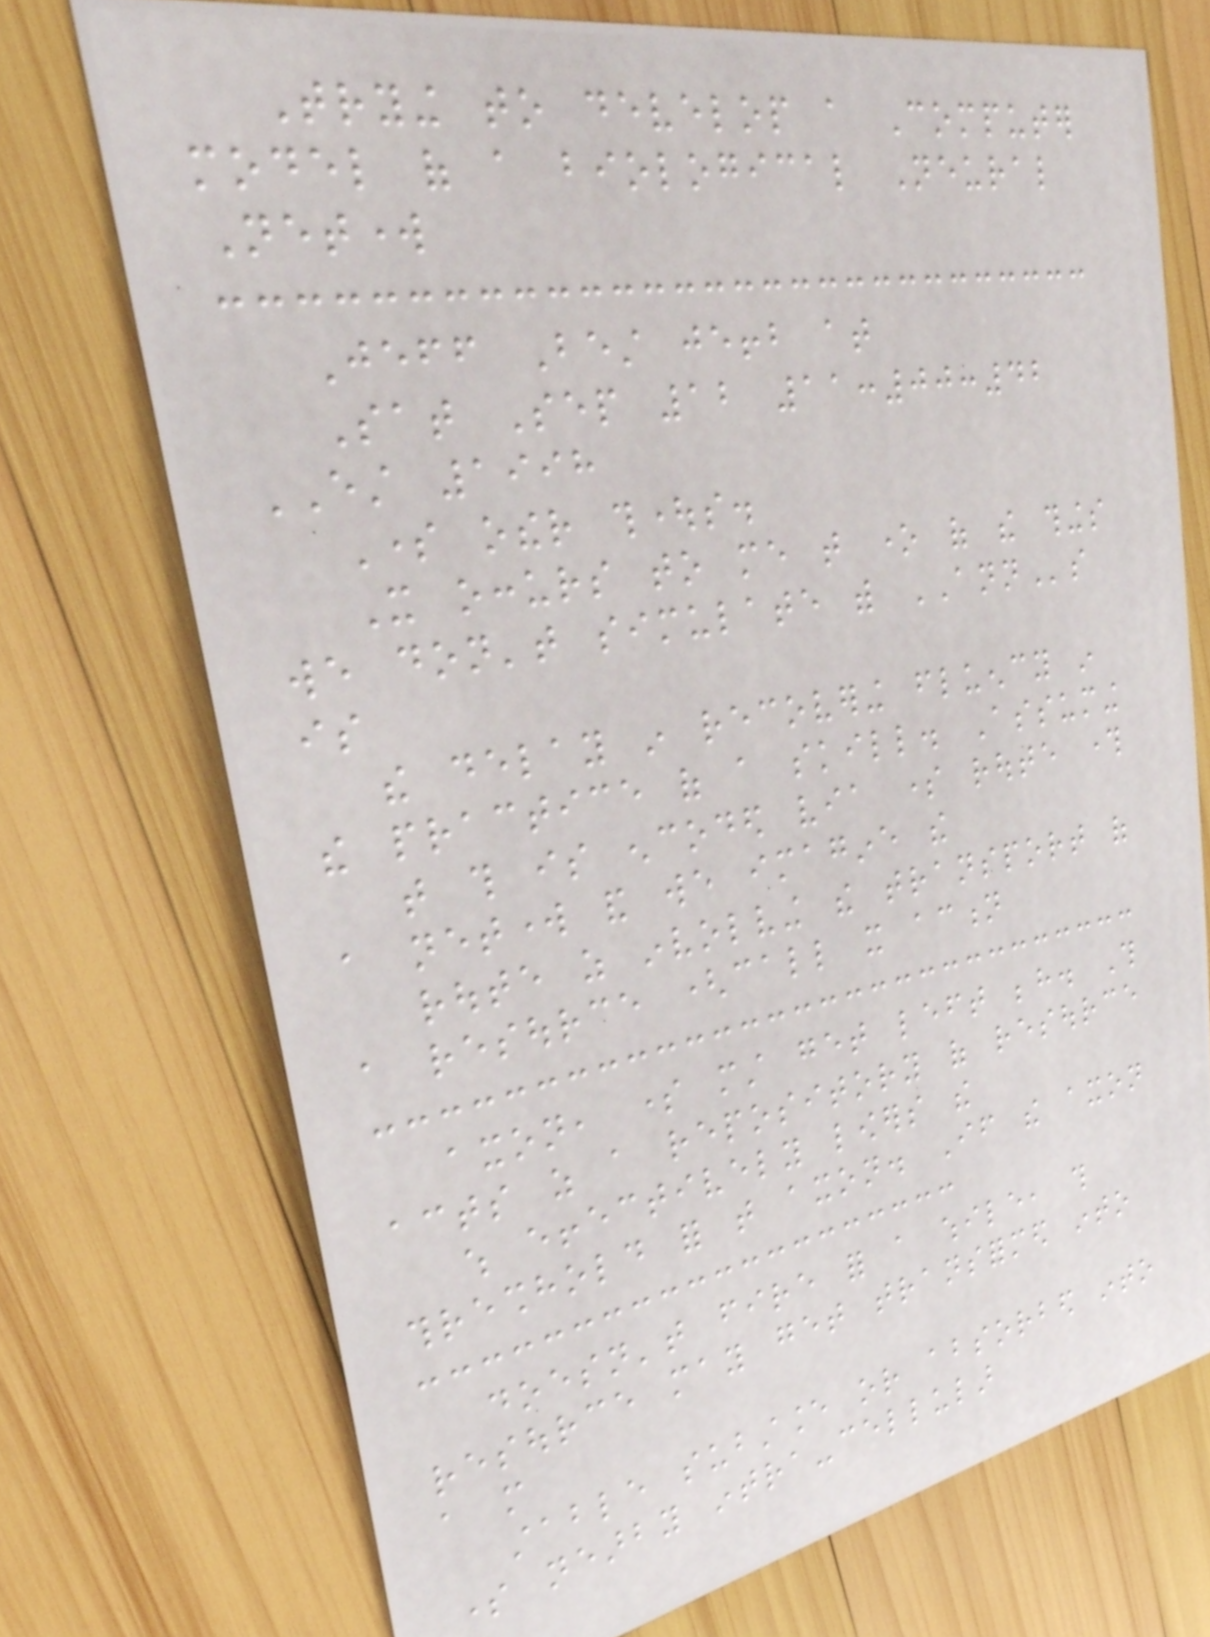Trying to develop a Computer
model of a biological Neural
Network
Jeff Best jeffb at
Sat Sep 12 11:00:42
EST 1998
Some other thoughts.
It occurs to me that one of the things
we don't simulate with ANNs
is
the delay in recovering fluency in
the practice of a skill. Assuming
that this is encoded via some route through
a network and we imagine the
route as involving the transport of
a resource (call it action
axon, some must get left behind. This
acts as a repository of resource
which effectively lowers the
threshhold for that axon. If the axon
doesn't fire for a while, this
resource may get transformed into
a more
stable substance or absorbed into
some nearby intra-cellular
